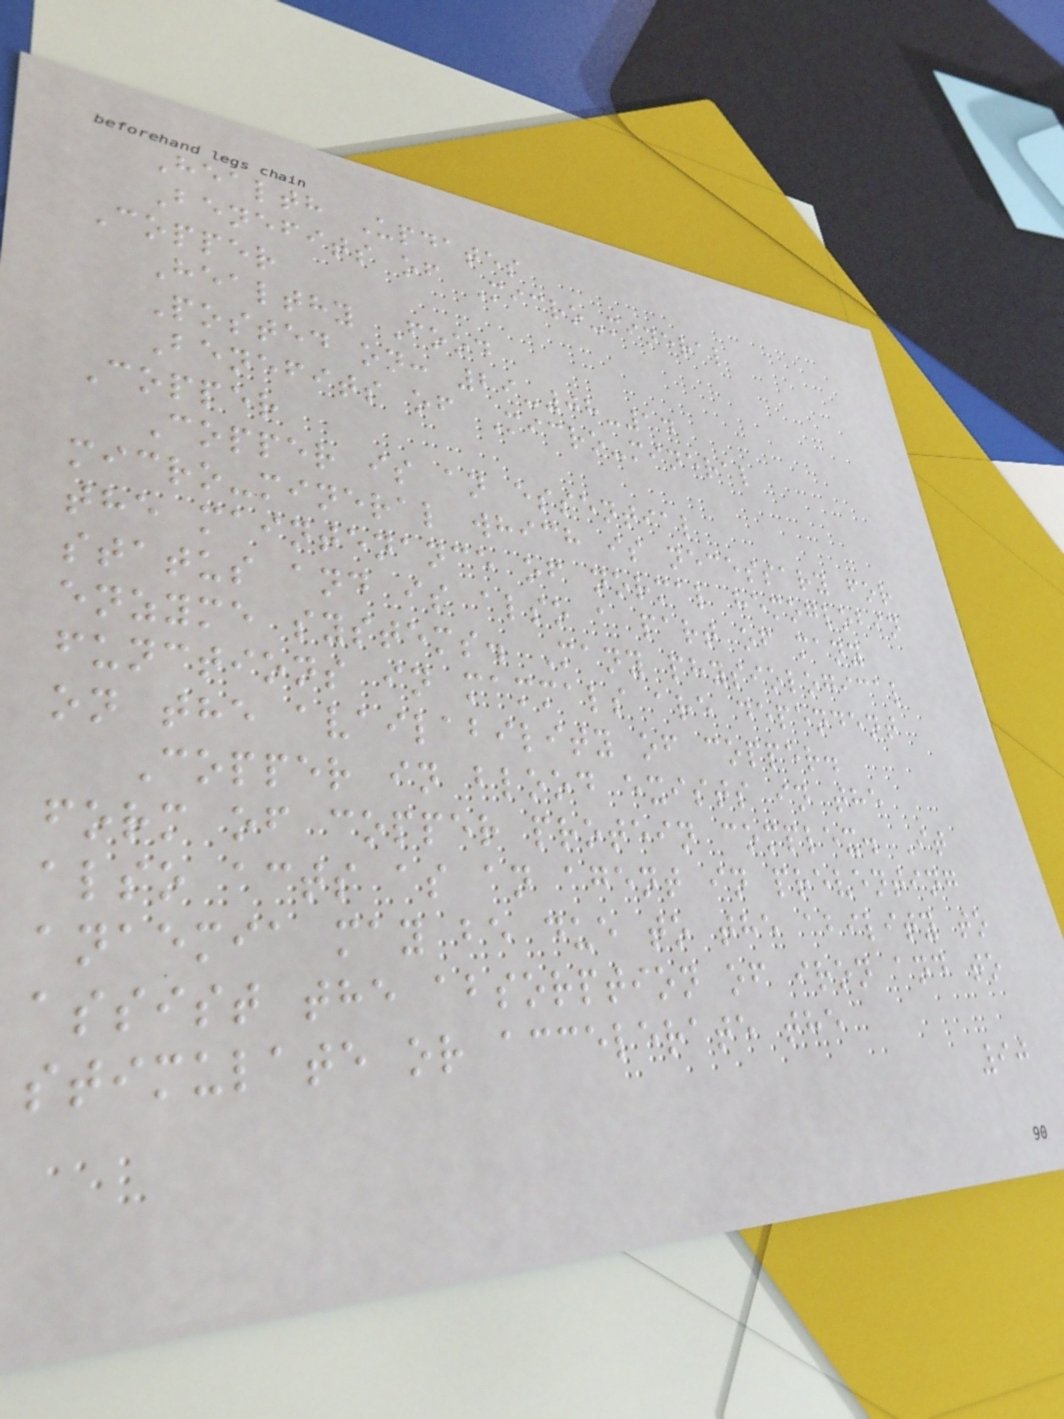Health Updates
Benefits of Micro-mineral
Copper
Healthy Food
Posted on: 29-08-14
Benefits of Micro-mineral
Copper
Copper is an essential
micro-mineral which is necessary for
the maintenance of normal hemoglobin
status and is also a part of many
enzyme systems. Many physiological
functions in mammals are dependent
on the availability of copper.
Copper in blood exists in the
form of copper protein complex. It
also acts as an agent in preventing
anaemia may be due to the ability to
assist the absorption of iron and to
stimulate or accelerate the
90
